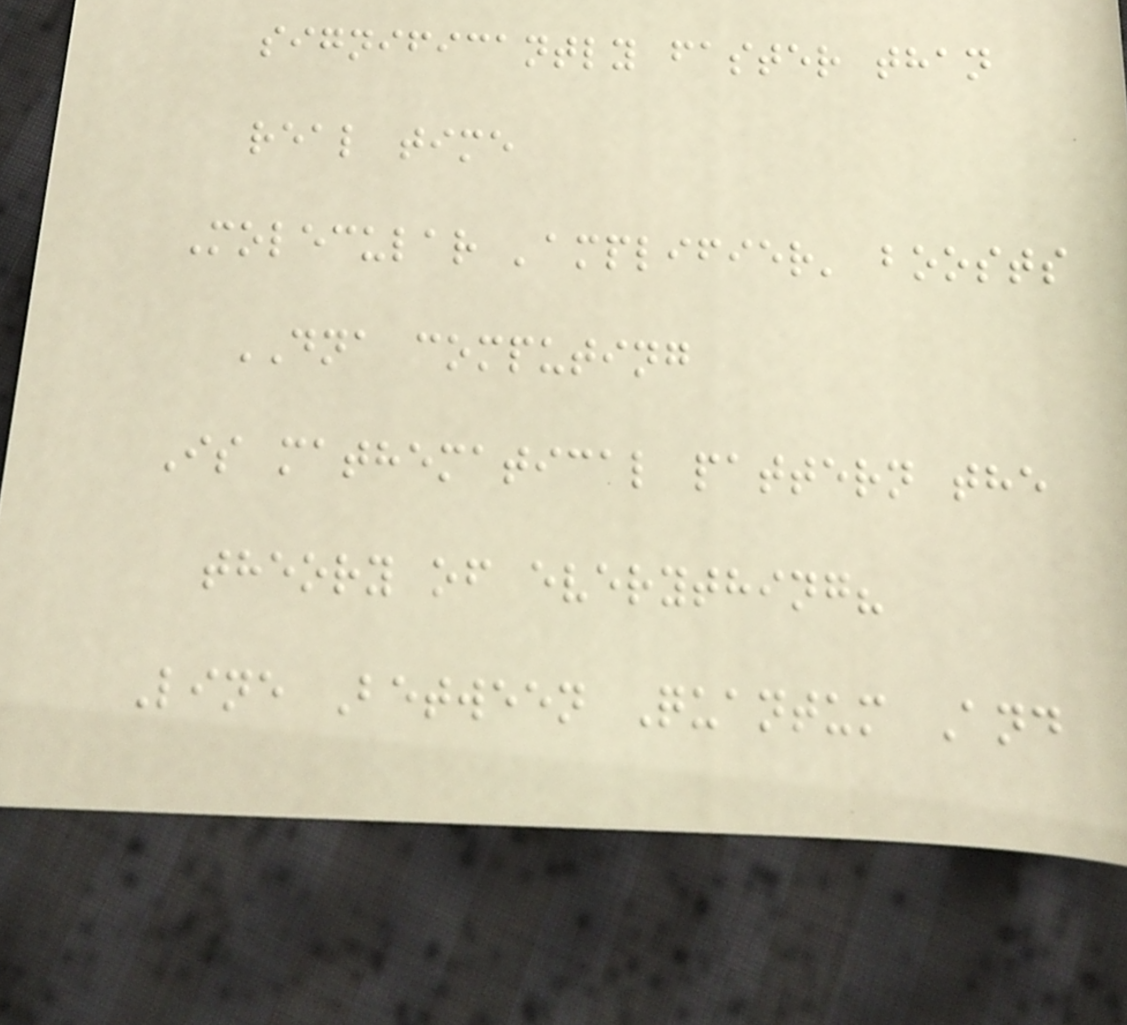significantly faster than
real time
Molecular 'amplifier' boosts
DNA computing
Is mathematical pattern the
theory of everything?
Line Between Quantum And
